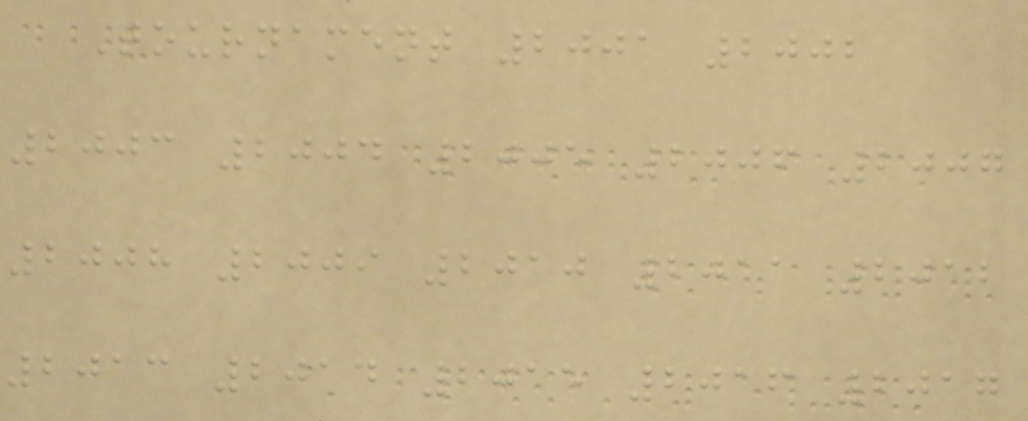Tournament 2001 2002
2003 2004 2005 2006 2007
2008 2009 2010 2011 2012
2013 2014 2015 2016 2017
